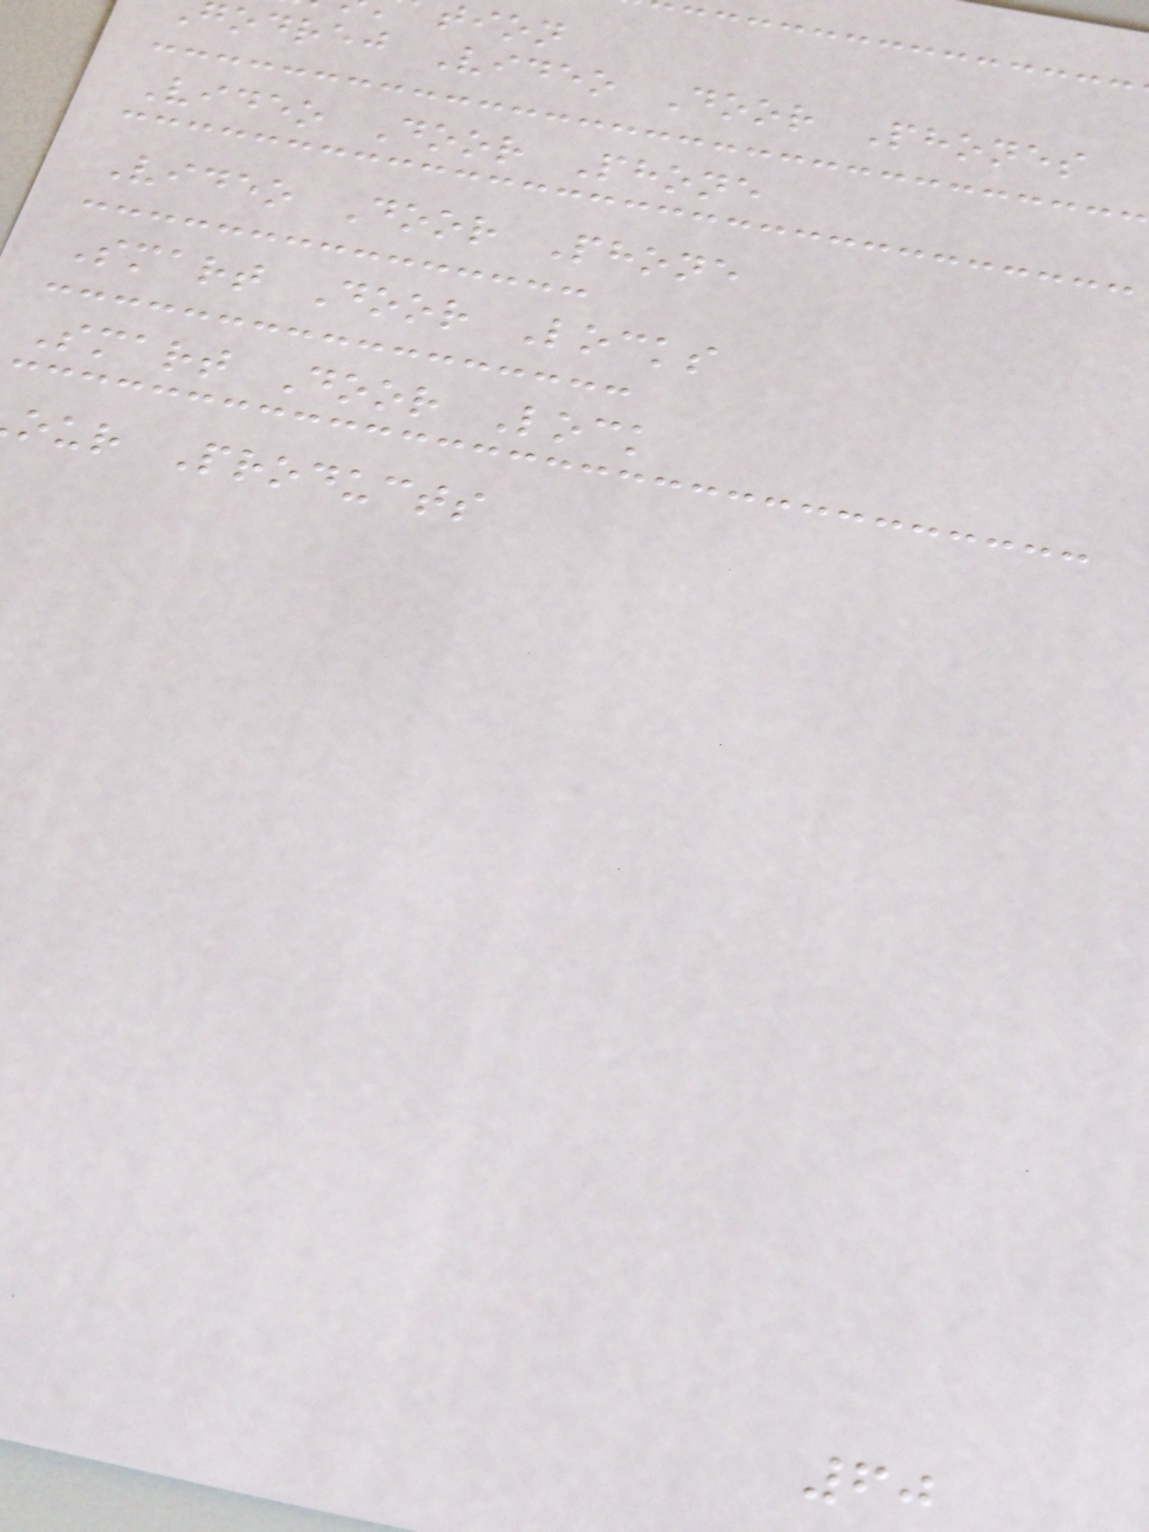tion
odrej Video Door Phones
Video Door Phone
Video Door Phone
Smart Door Locks
Smart Door Lock
our Products
60
